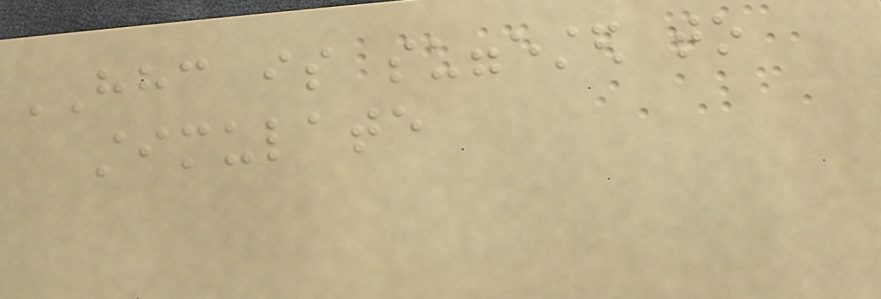HHC is suggested to
stimulate
